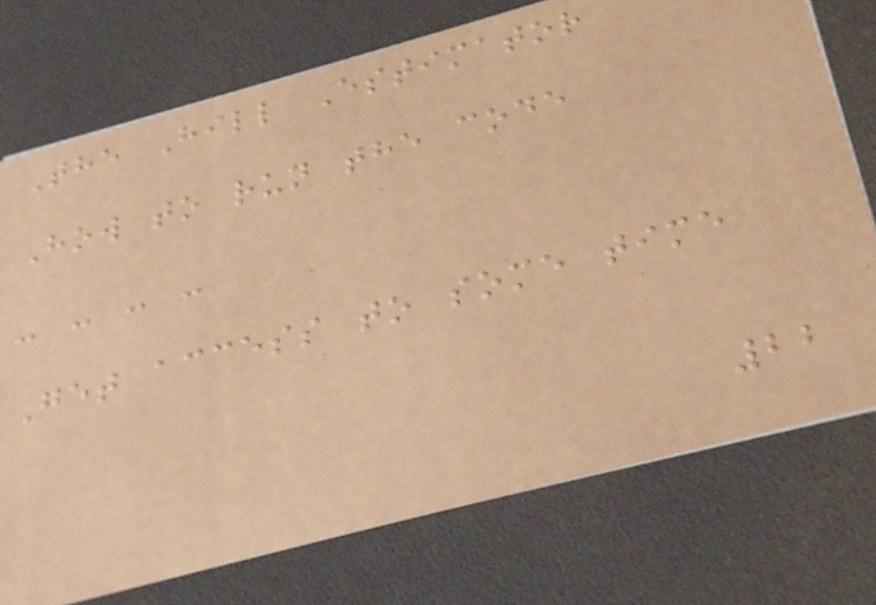The Hill Estimator
How to run the code
- - - -
Get access to some time
22
